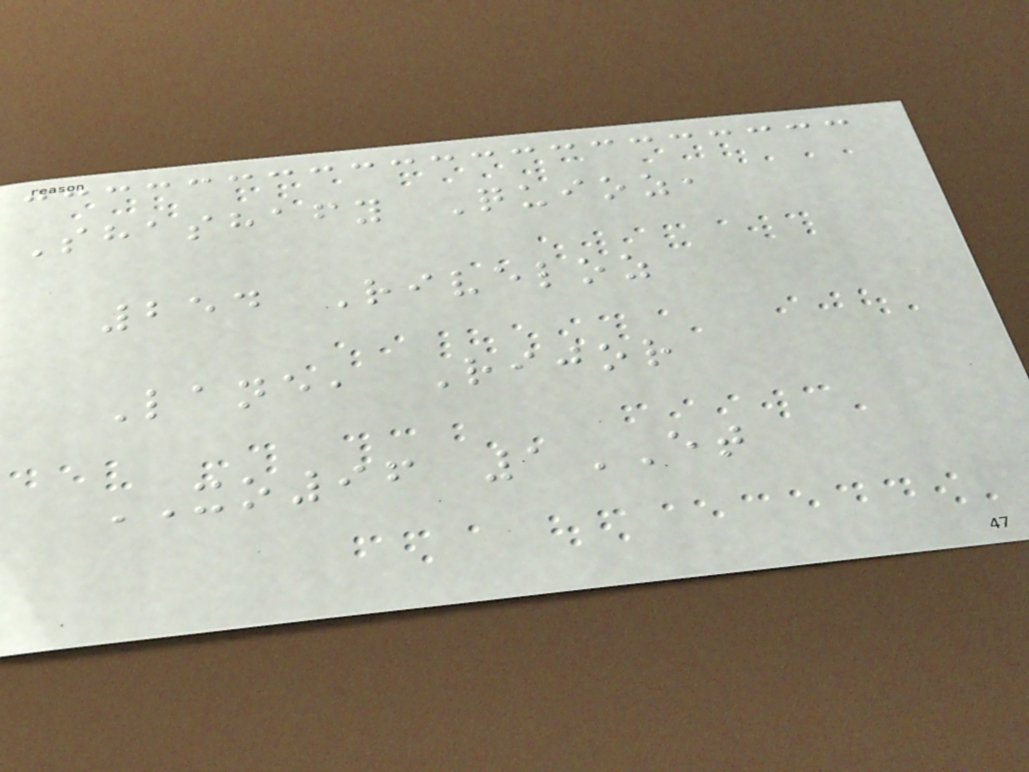Shashafy Quioz,
254 Riveloz
Lane, Rijor
XO96 1ET
